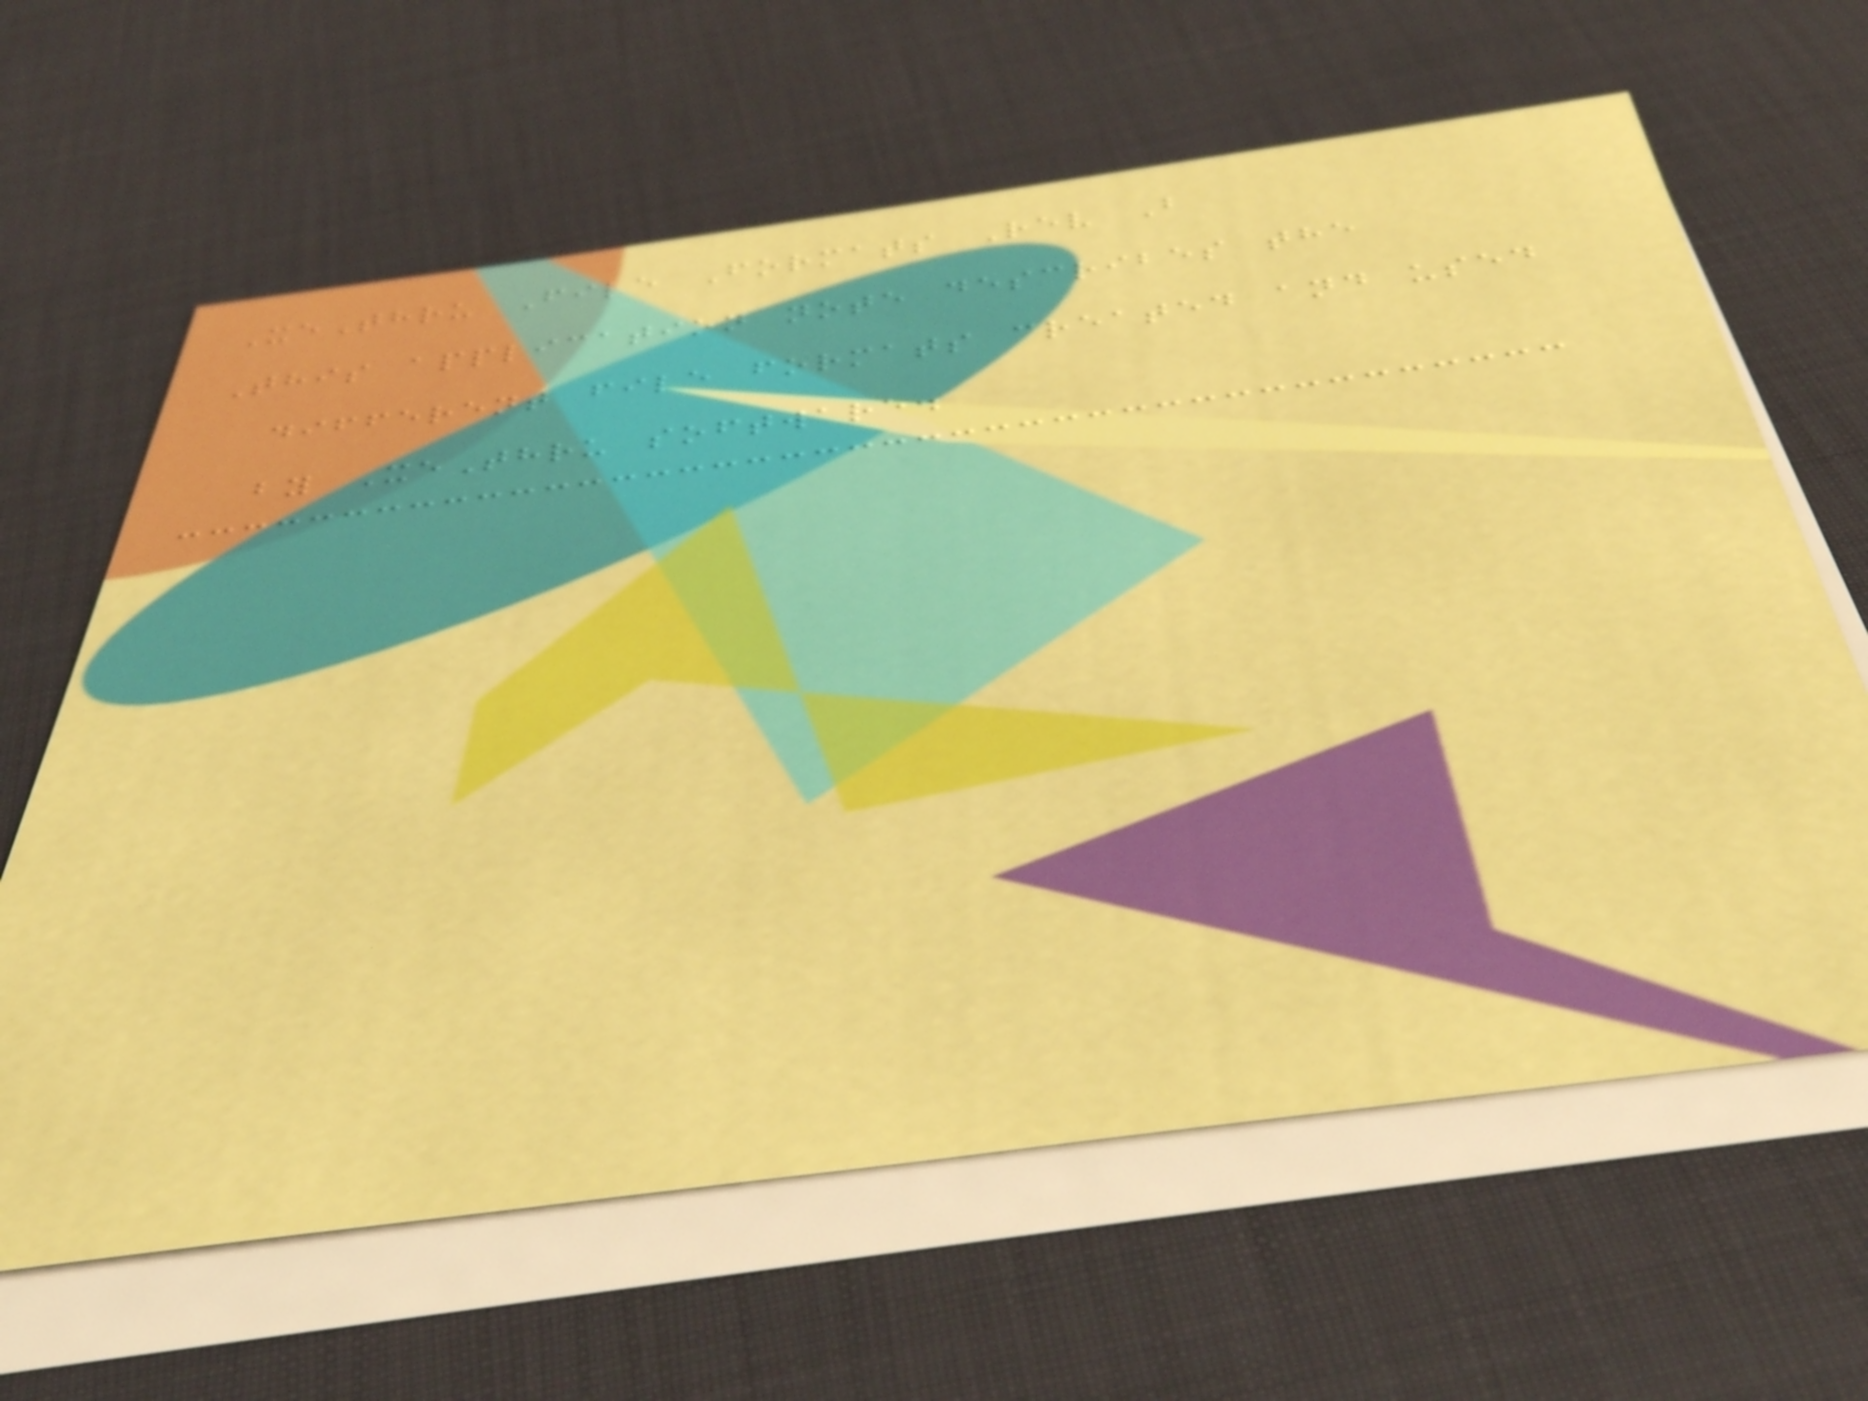XeThru File Formats Rev B
This application note describes the
different file formats created and used
by XeThru software.
